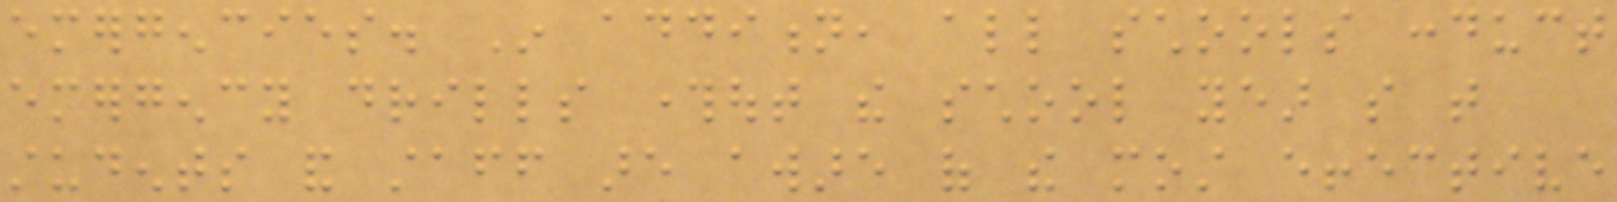emergencies. In addition, all schools conduct
emergency drills throughout the school year so that
students and staff are aware of the most effective
